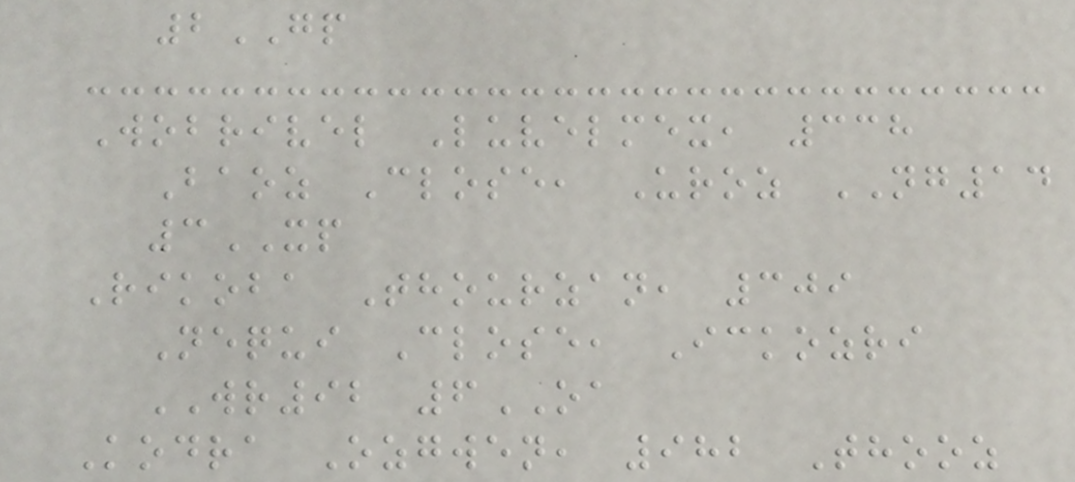2GP
Wobrivel Luvelmex, 338
Baoz Close, Uroz NG14
3XP
Rikoba Thourzan, 309
Nequi Close, Ickozri
WR92 6OA
Kodra Ozgwen, 982 Thooz
